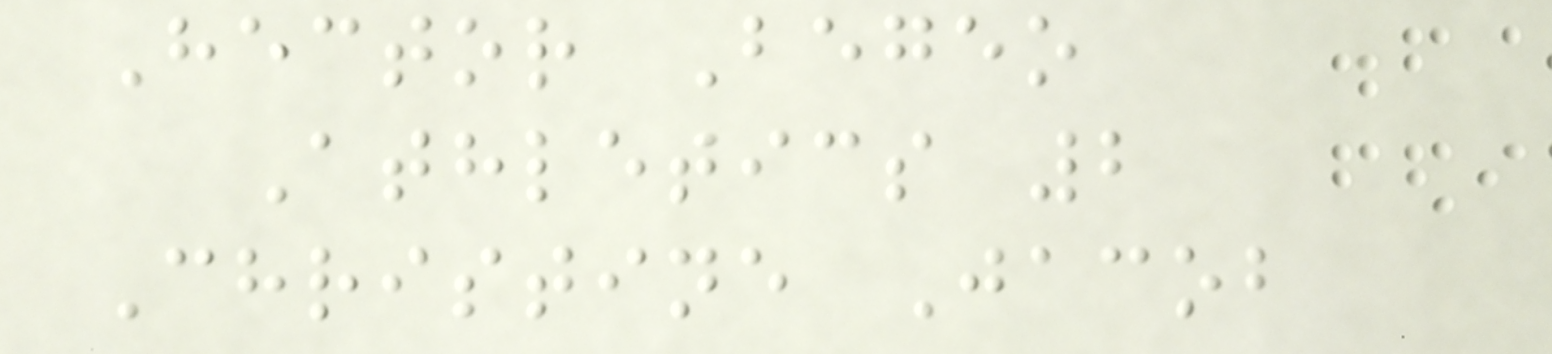Hector Begeo
Athletics 2
Christine Jacob
